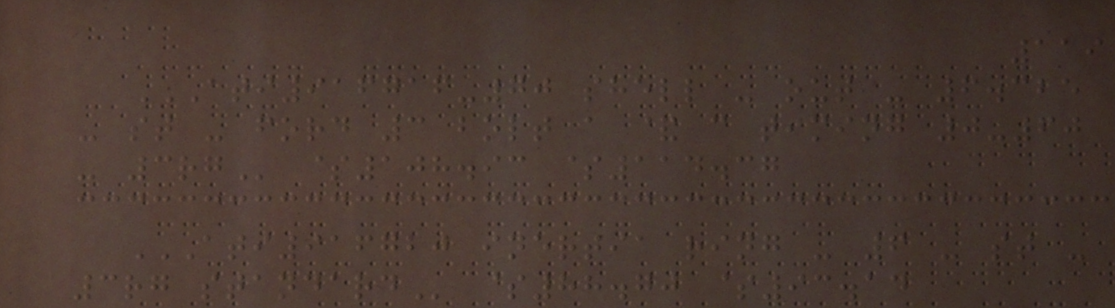119
ATI916716-70 SHELL - OUT - 6.325
- ST - FORD 3 BOLT A & C TIMING 0-60
- 3RG $108.93 $114.37
ATI916720 INERTIA RING - 6 - ST -
3RG STANDARD $88.70 $93.14
